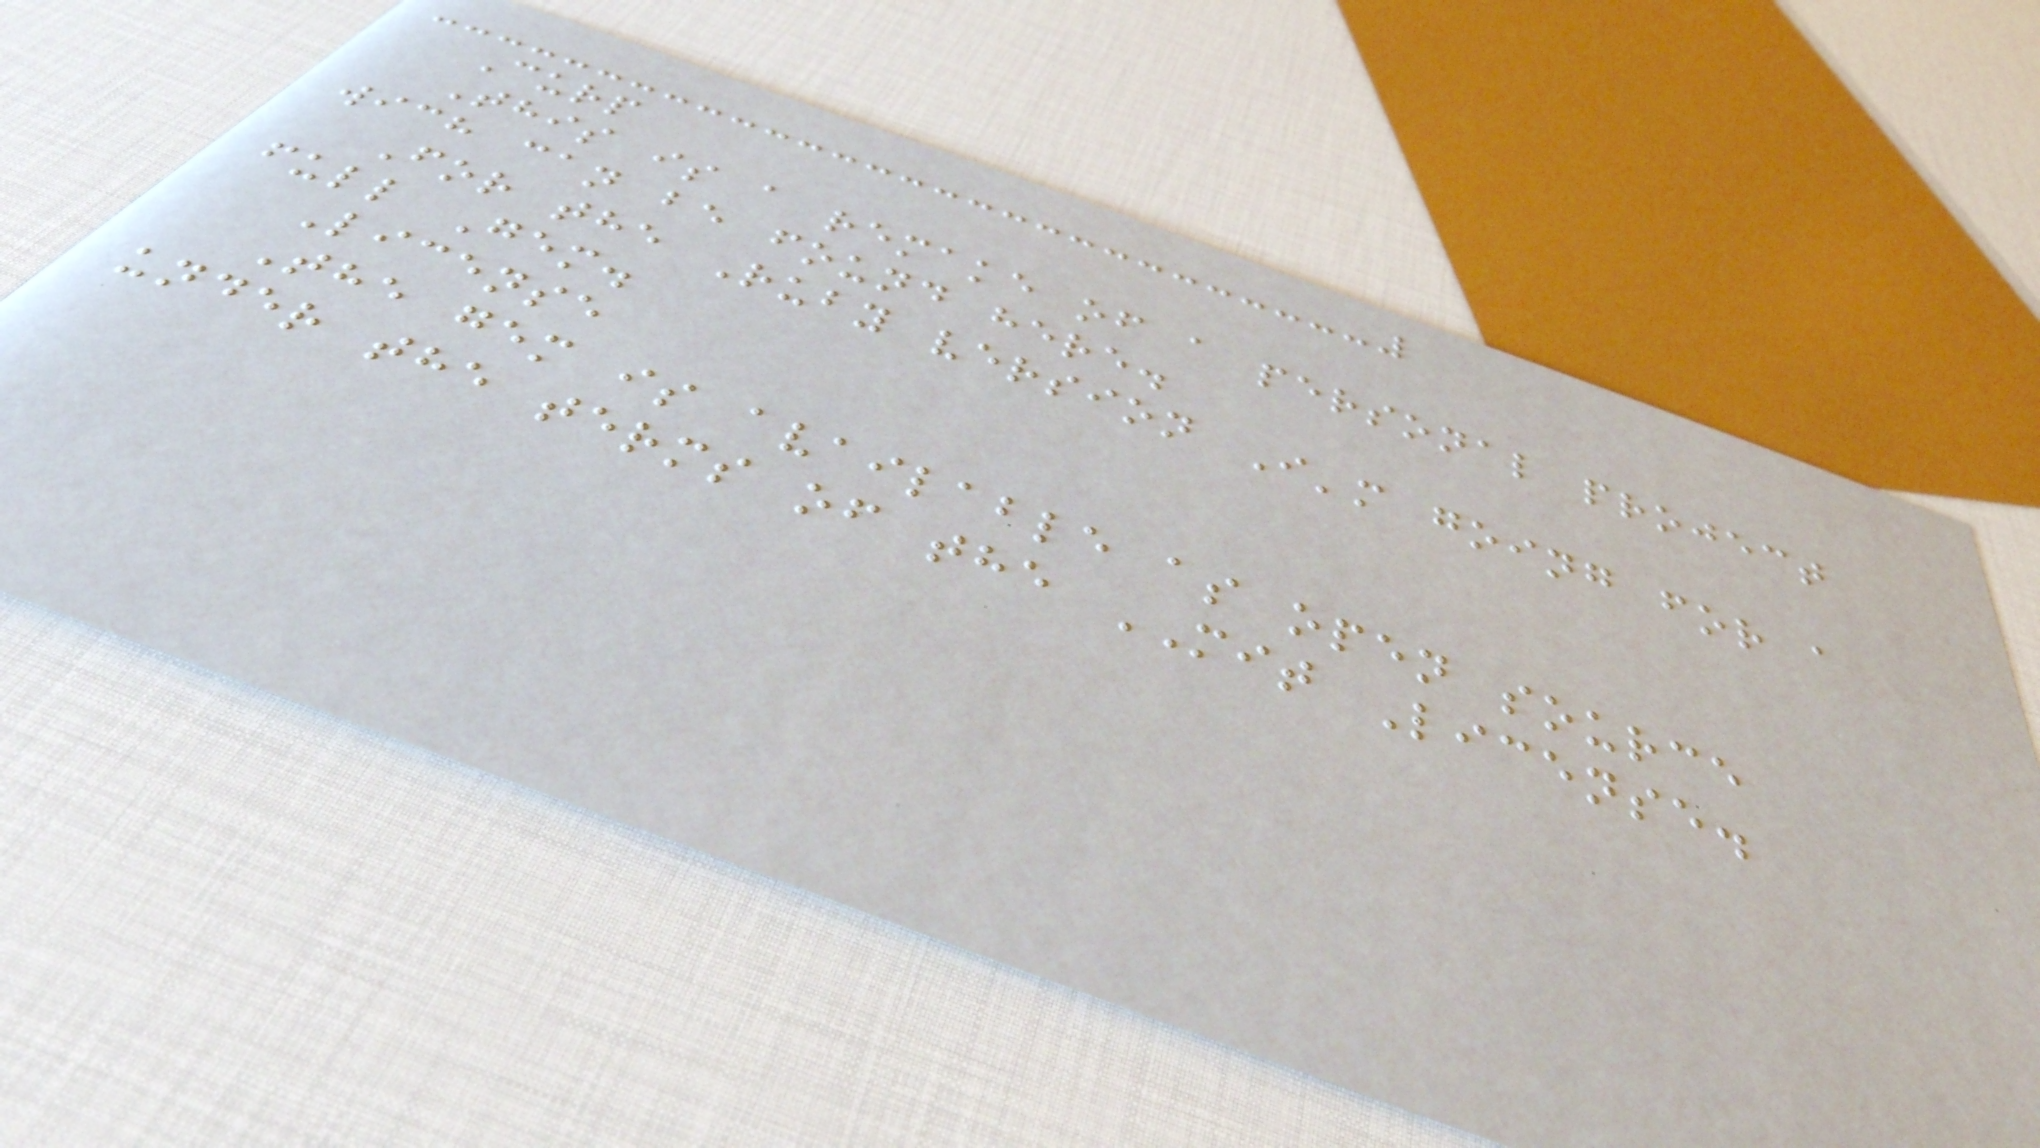Curp
This is a remake of a personal project
wich can be found here.
For the Ruby version I'm going for a
full Gem.
License
The gem is available as open source
under the terms of the MIT License.
